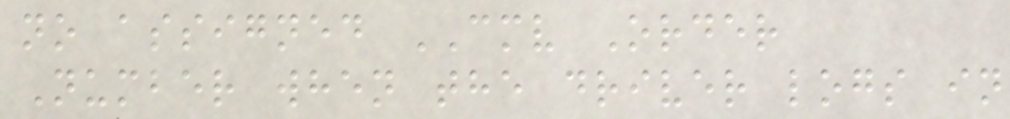no assigned CMV Order
Number when the driver logs in
